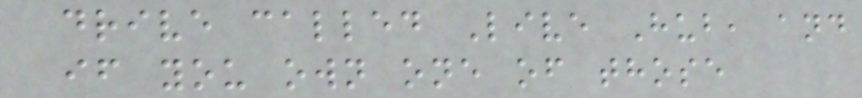drive called Live Hub, and
if you own one of those
